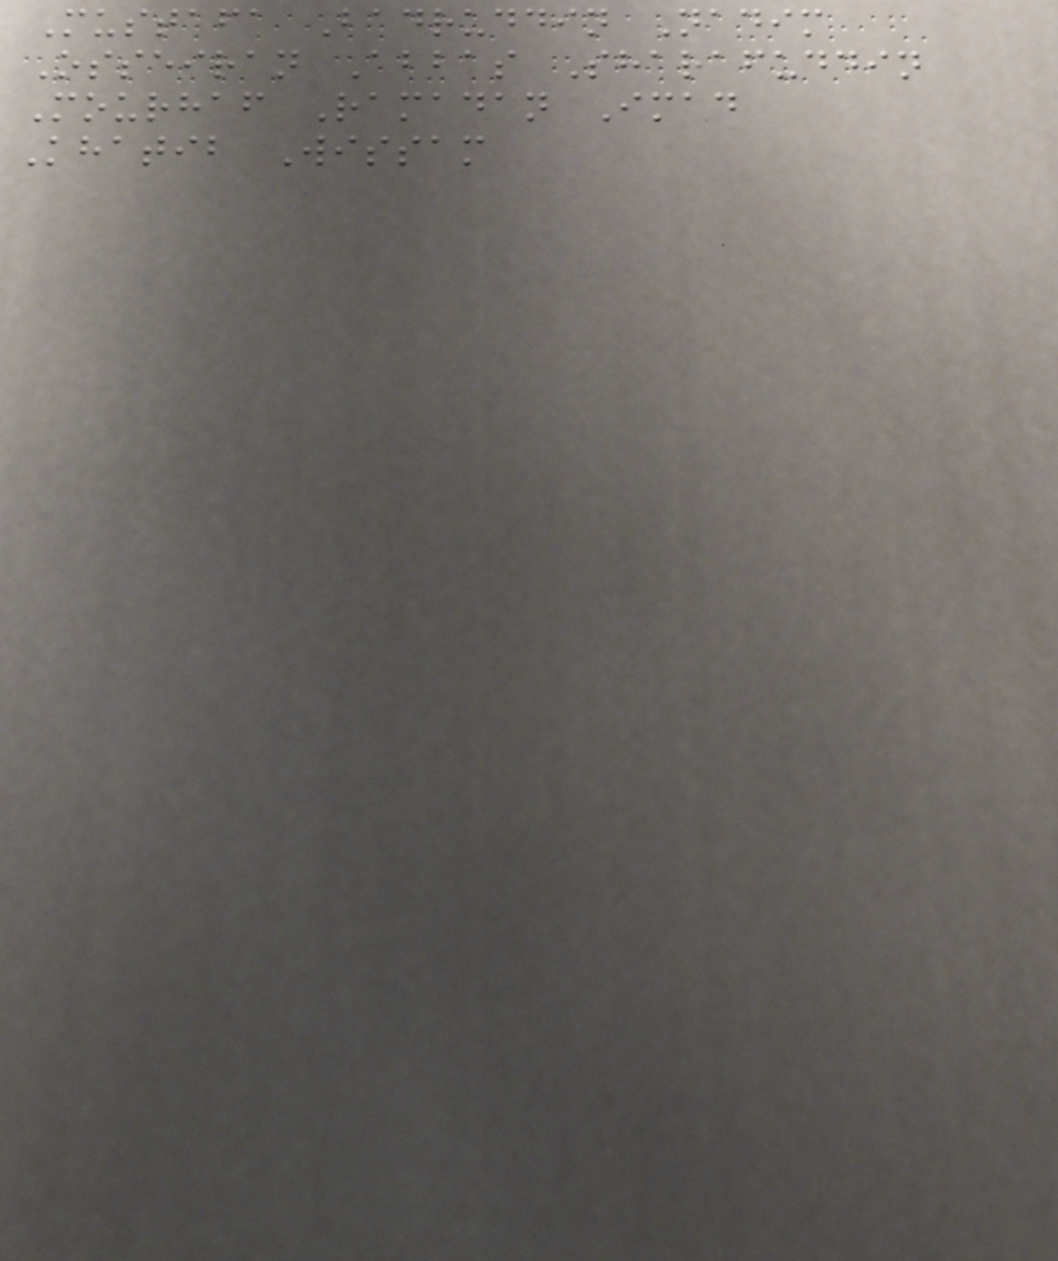Mustafa Badruddin Nadim
Osseiran Abbas Sharafuddin
Mourhaf Ramadan Imad
Khatib Wissam
